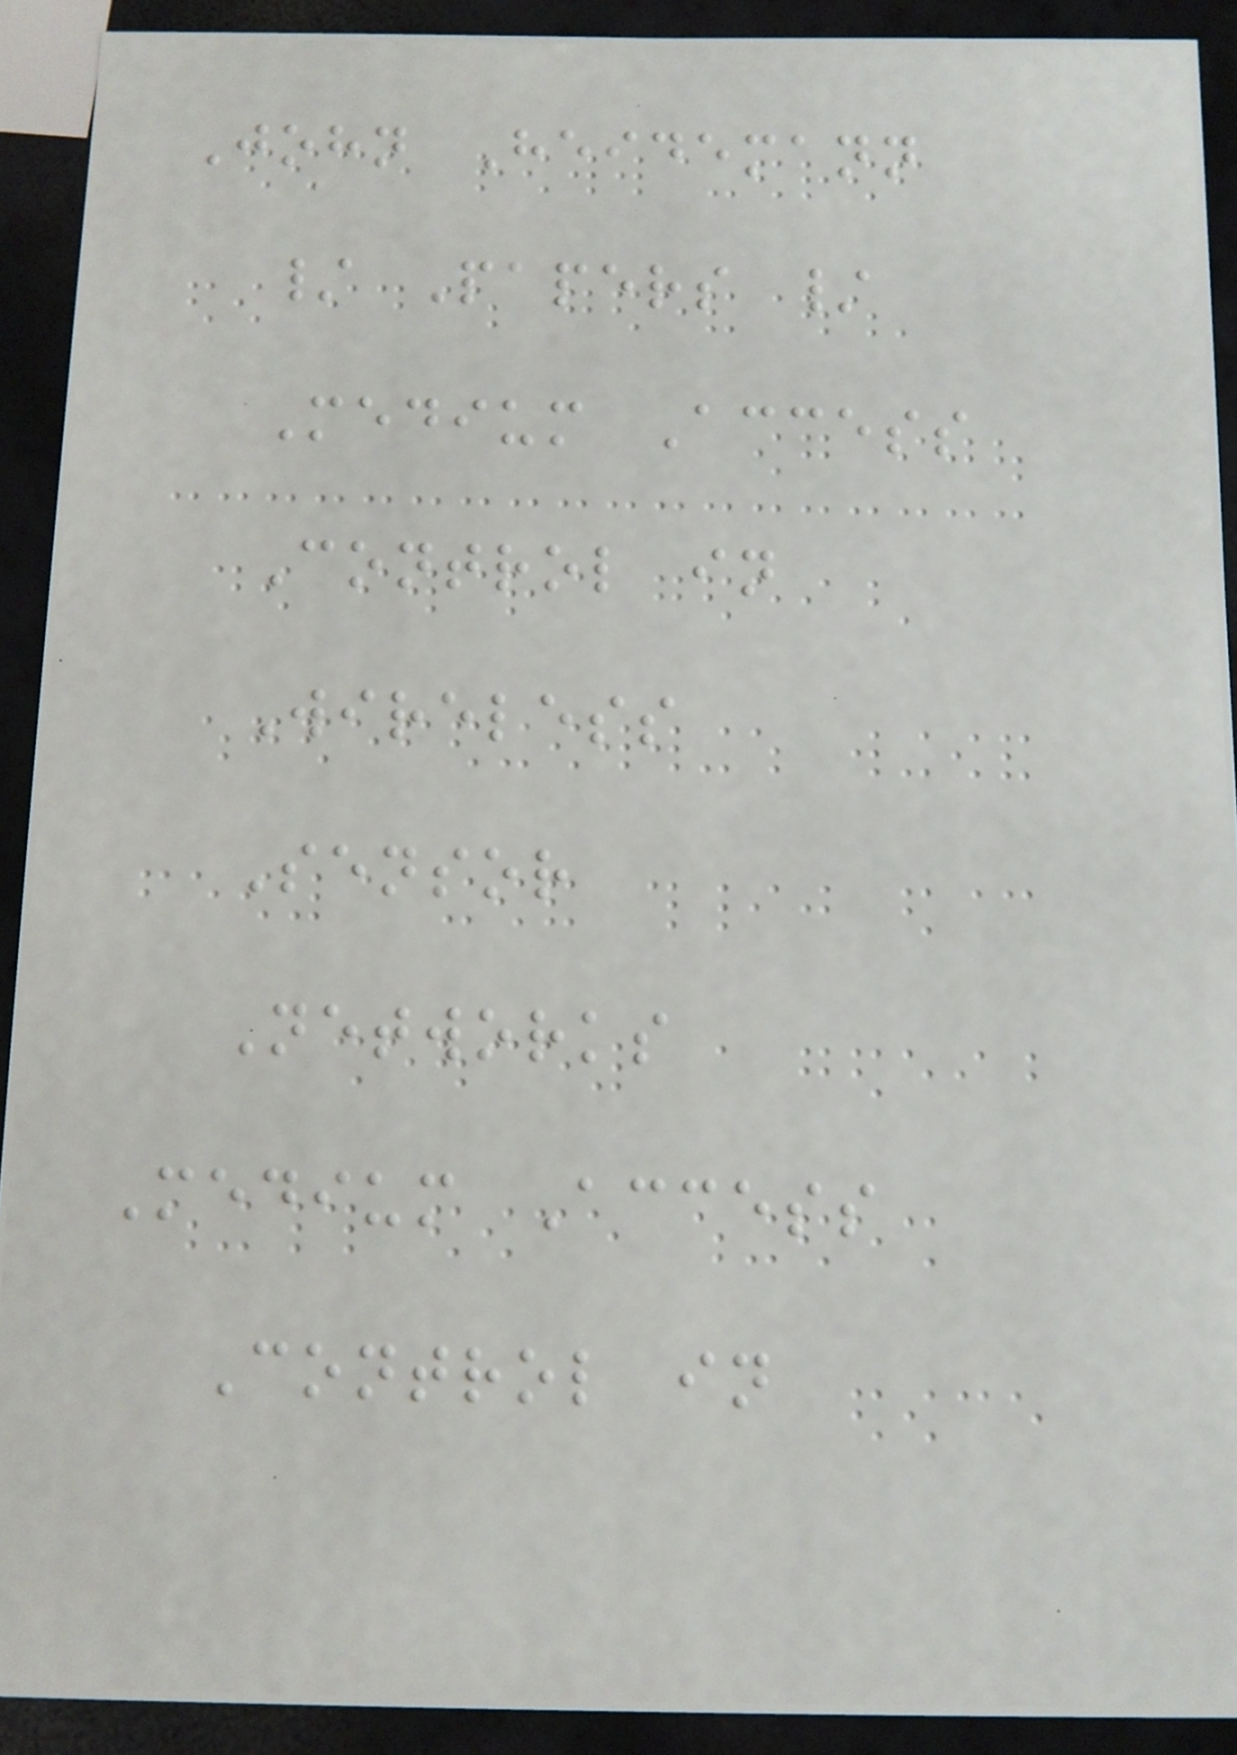John Heidemann
/ Papers /
Medium Access
Control in
Wireless
Sensor
Networks
Medium Access
Control in
